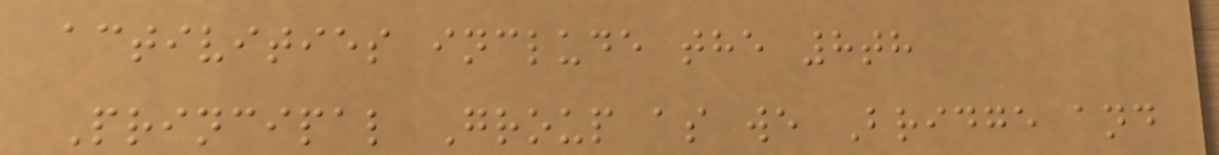activities include the 8th
Principal Group as we Bridge and
